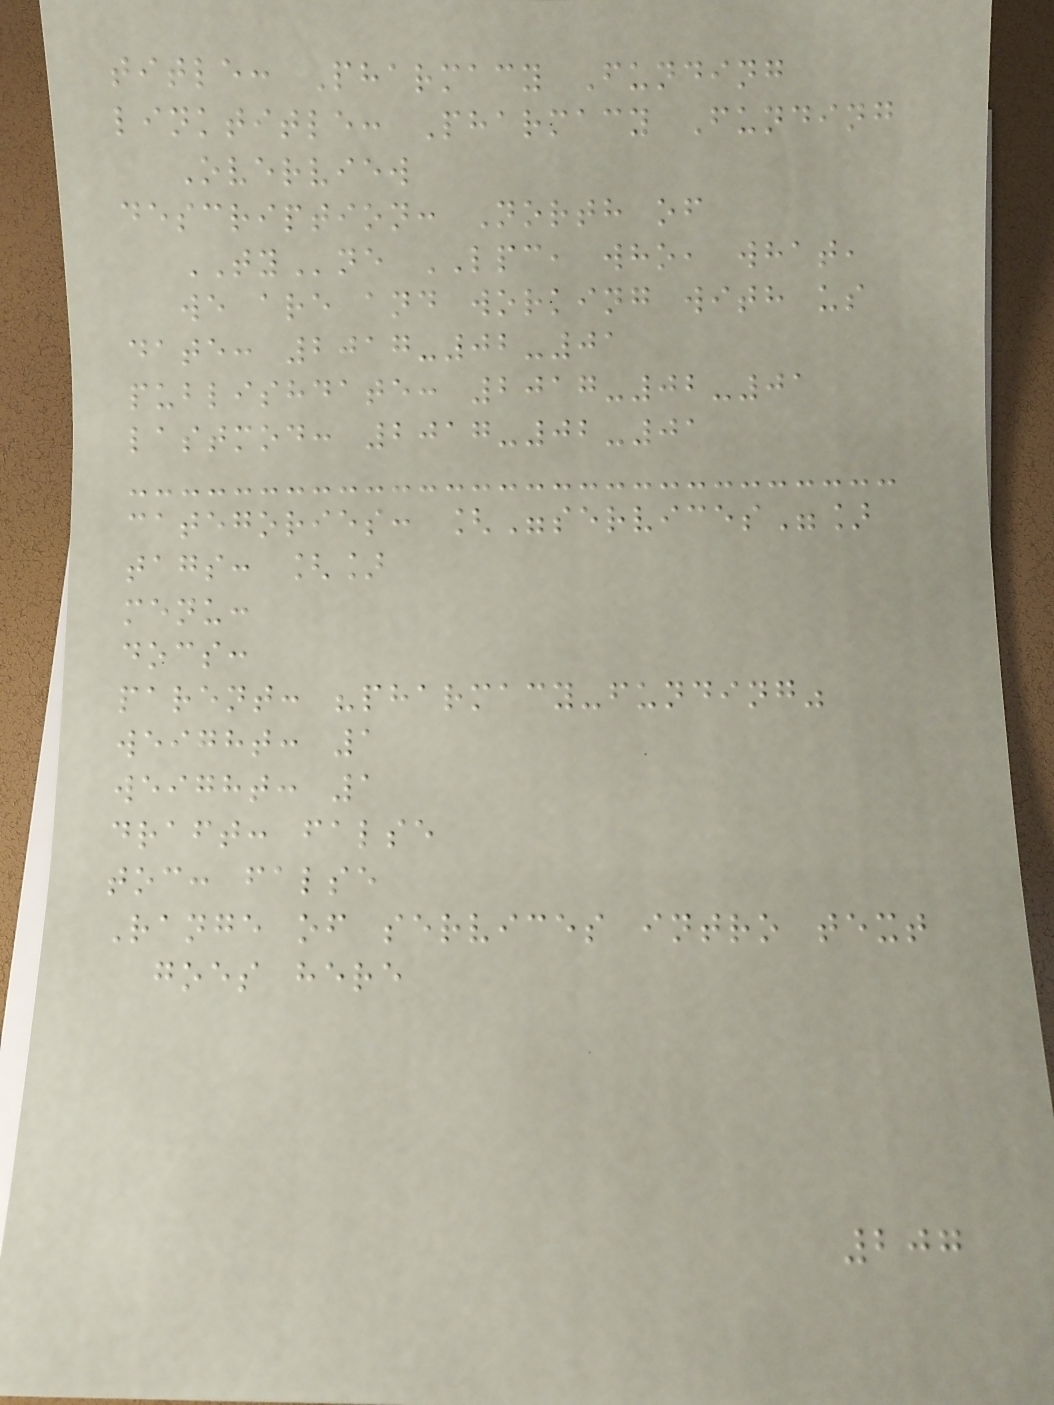title: Pharmacy Funding
linktitle: Pharmacy Funding
Overview
description: North of
TYne LPC, who, what,
we are and working with us
date: 2017-02-01
publishdate: 2017-02-01
lastmod: 2017-02-01
categories: ["services"]
tags: []
menu:
docs:
parent: "pharmacy-funding"
weight: 1
weight: 1
draft: false
toc: false
Range of services intro text
goes here
207
